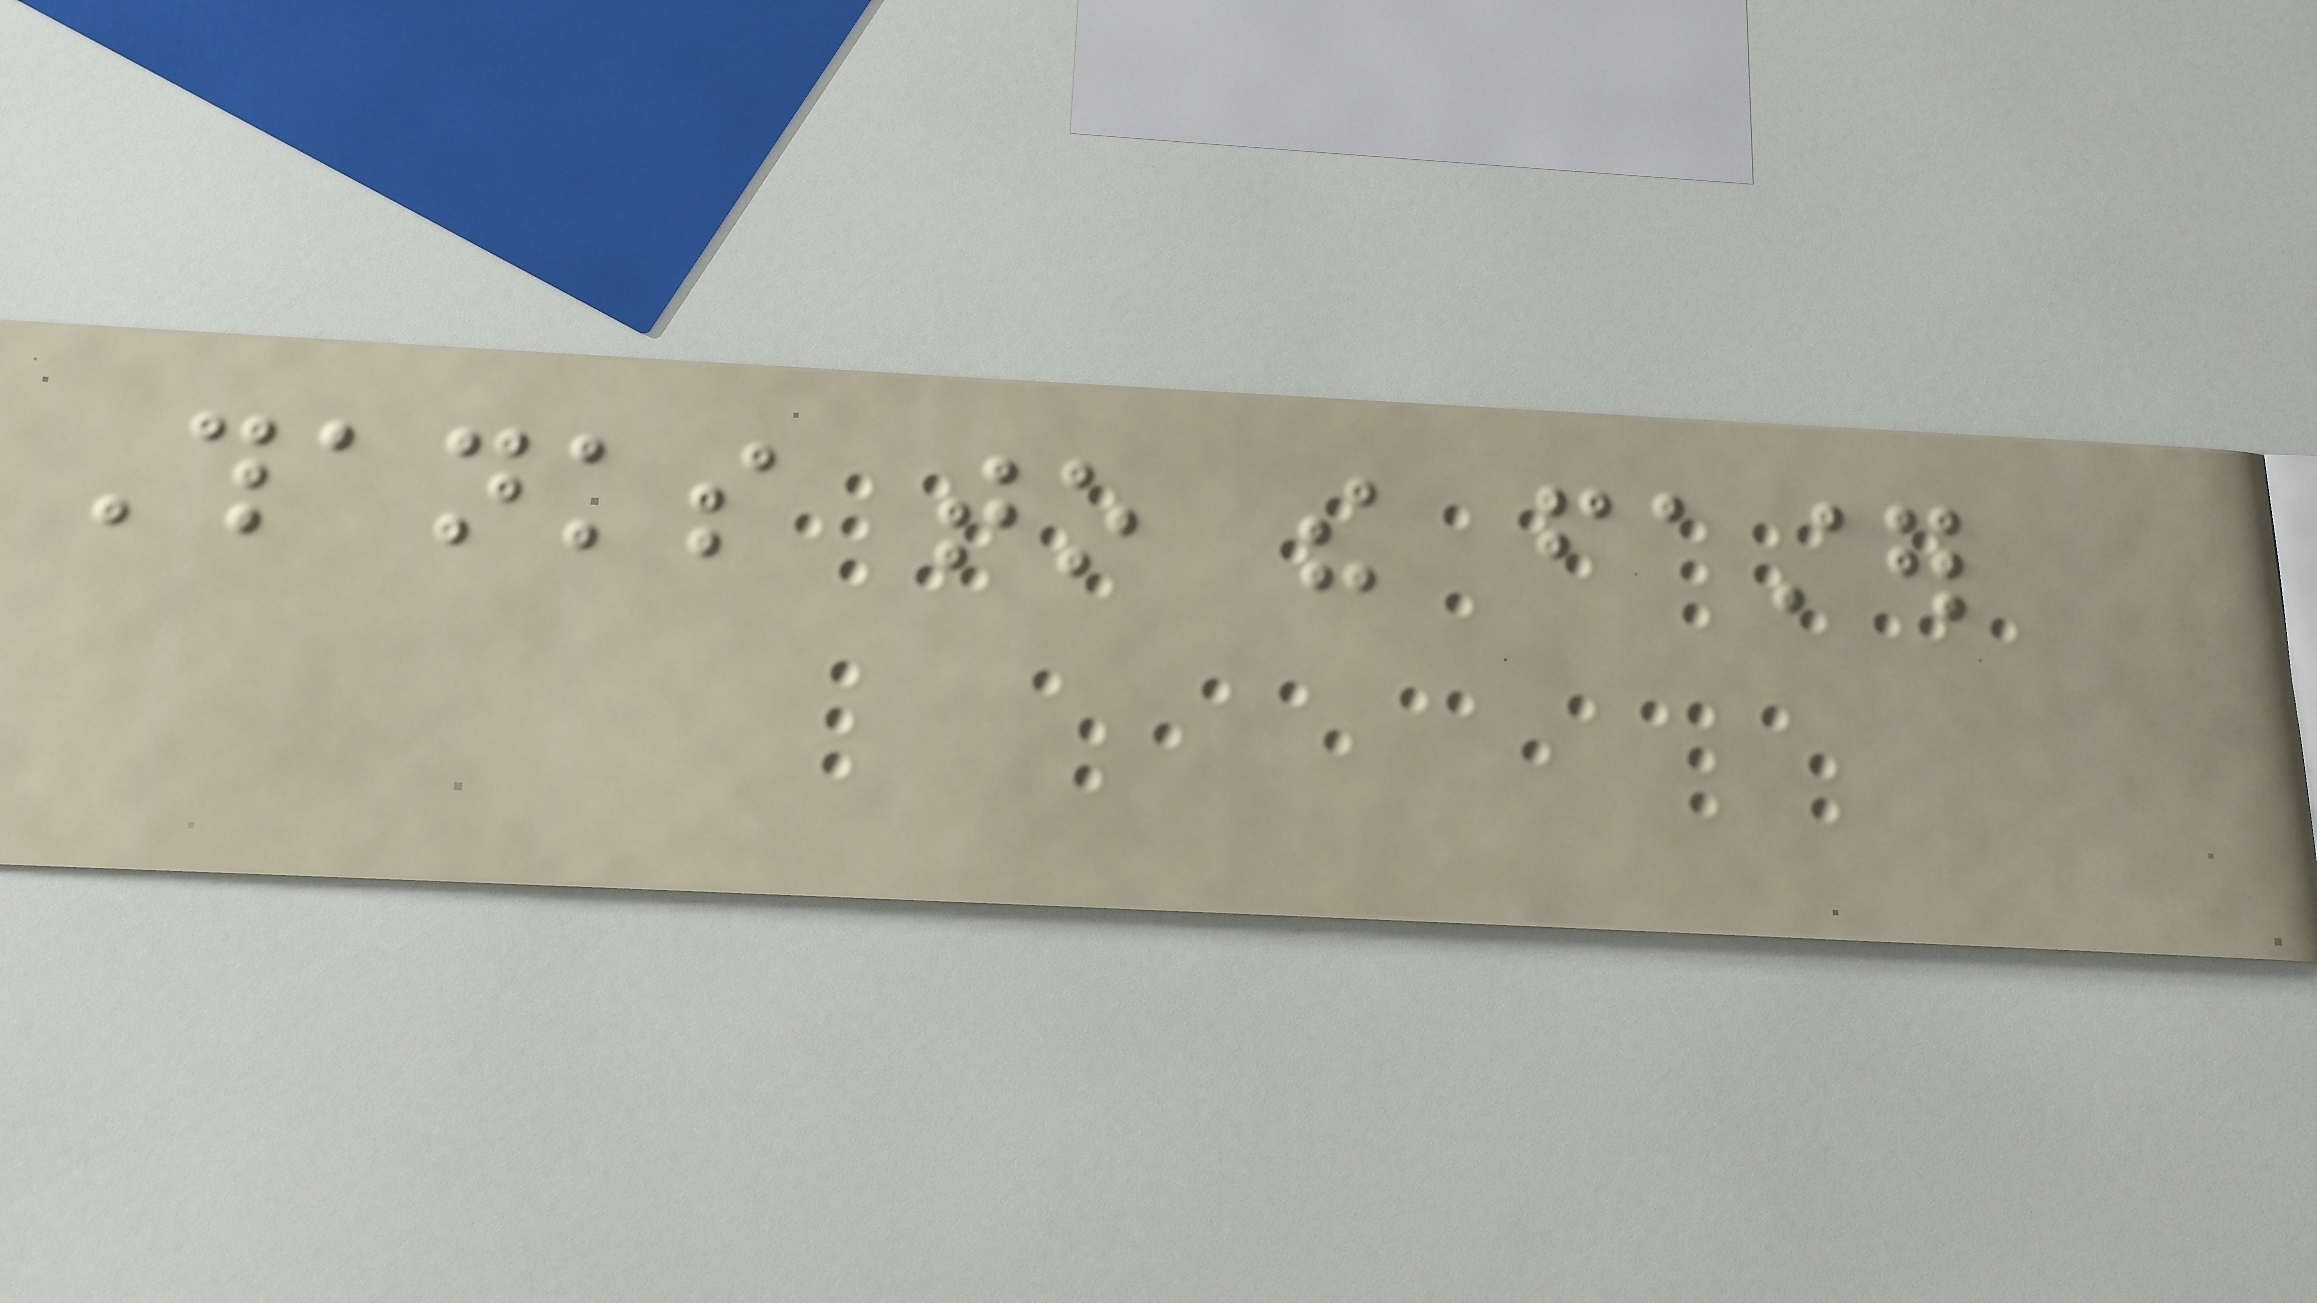Thanks to the faster
